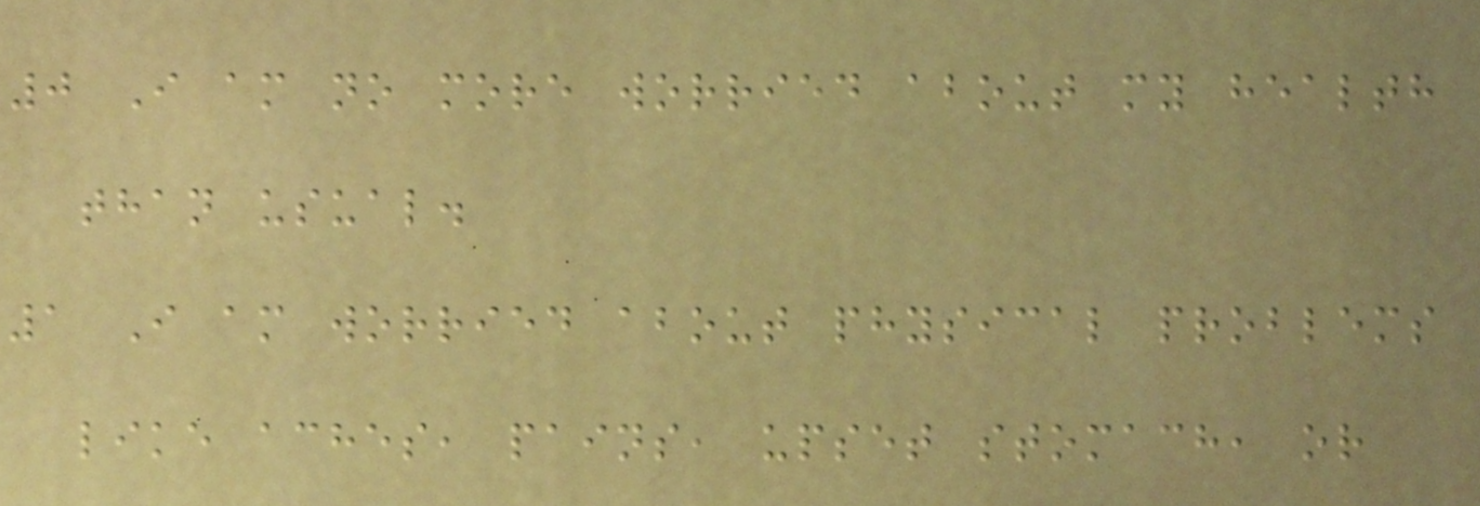0 I am no more worried about my health
than usual.
1 I am worried about physical problems
like aches, pains, upset stomach, or
